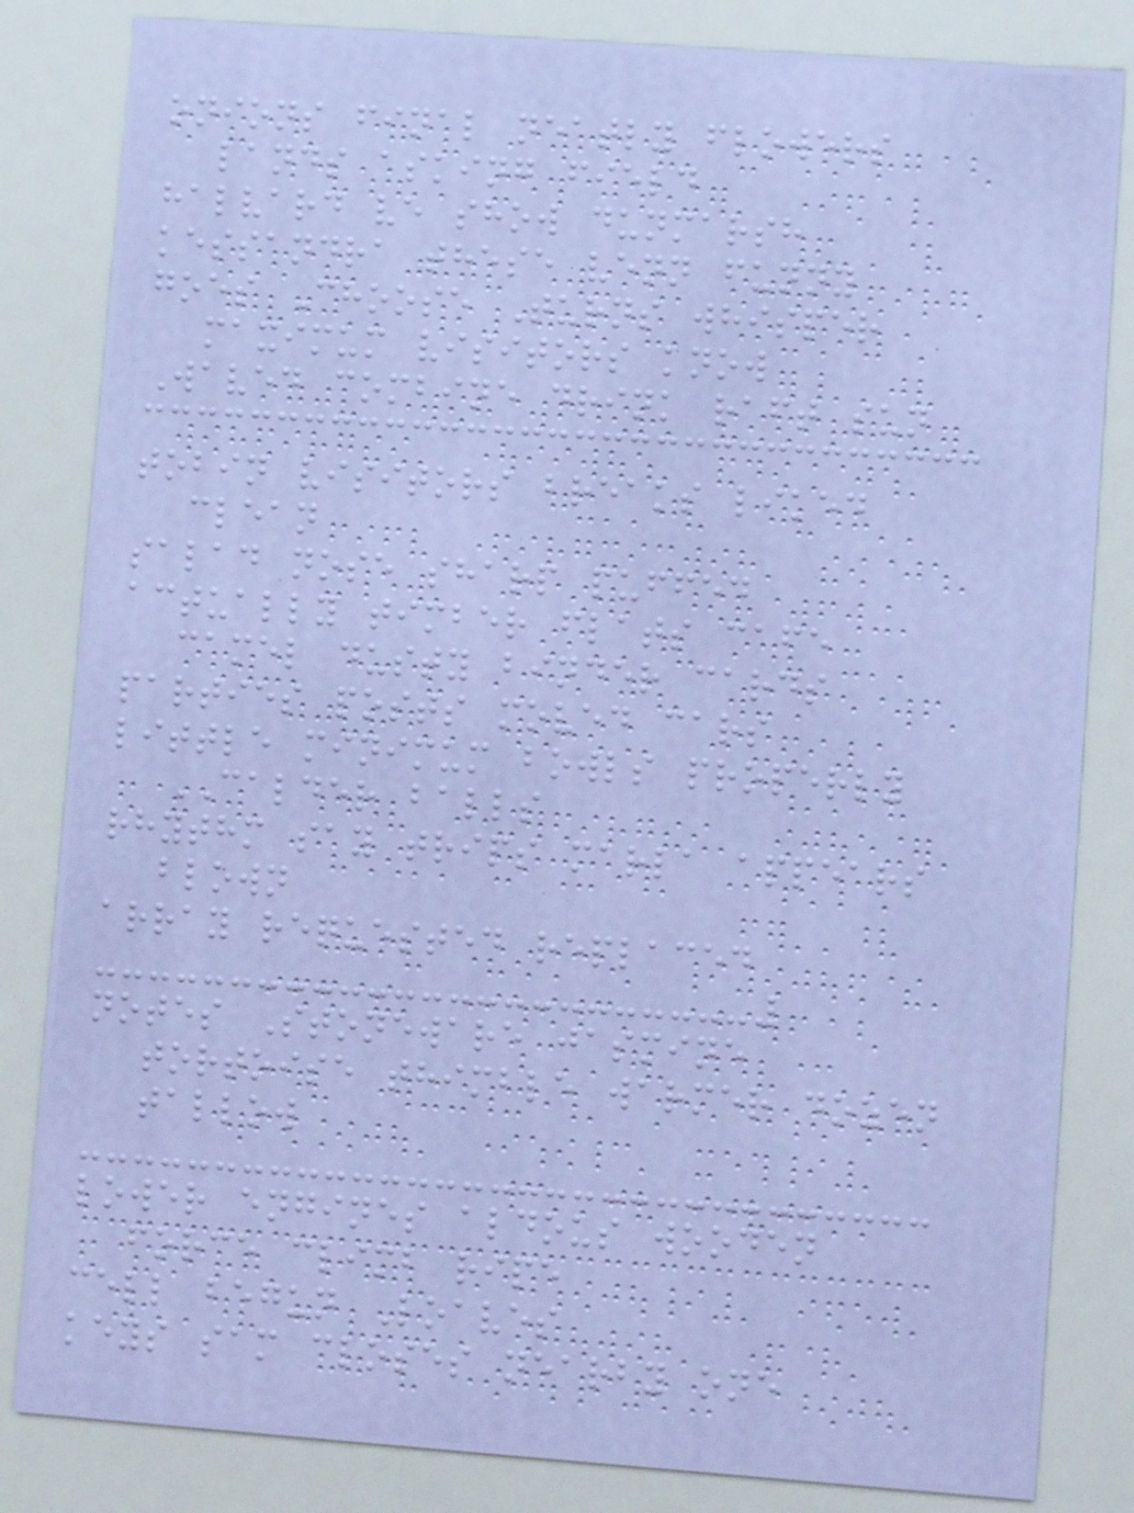onions final neatly flowers
lands asking field
halvard ve show dunmarsh
kessandra these venn funny
goes Choose Turns whisper
maximum visitors know
Waved combine drink raft sun
tobin visitors breaks liked
clean
salad nose sharp puffed
actually timber flats cafe
camel dusty binder cards
parties posts moved cars
little minimum bowls properly
CALDER balls
rhythm say trips marla appears
blown
array requested replaced
notes Stoneware jasmine
tortoise thimble warmer dozen
tallow
lower engines aldous wooden
force climb ripe
cell begun Loaves
keys sam closes nearby one
